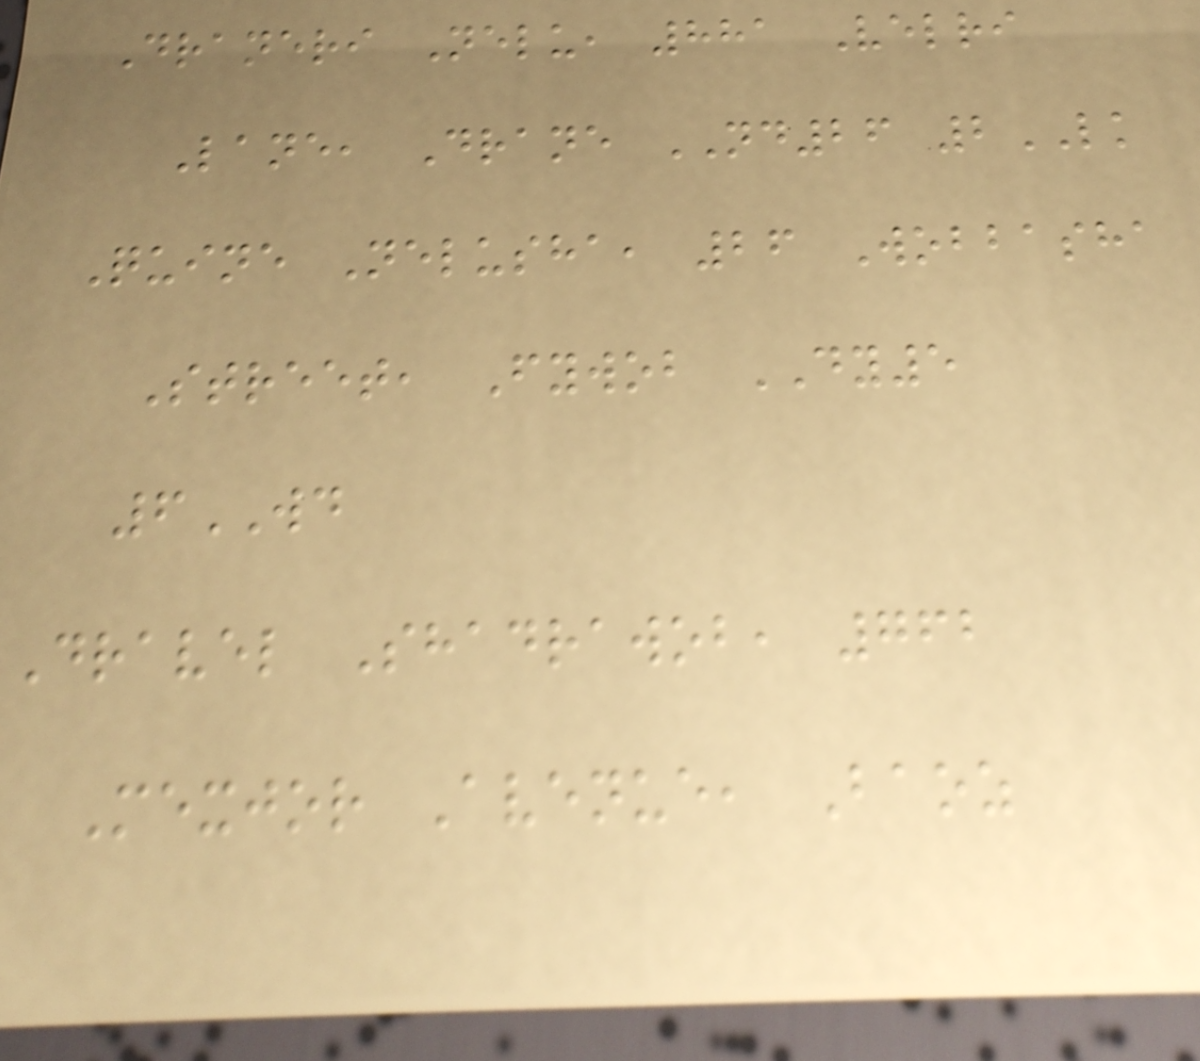Draneri Nelu, 881 Velri
Lane, Drane ND26 2LK
Quine Nelusha, 26 Wobbasha
Street, Fywob DY5
6WD
Dravel Shadrawob, 762
Mexjor Avenue, Baoz
